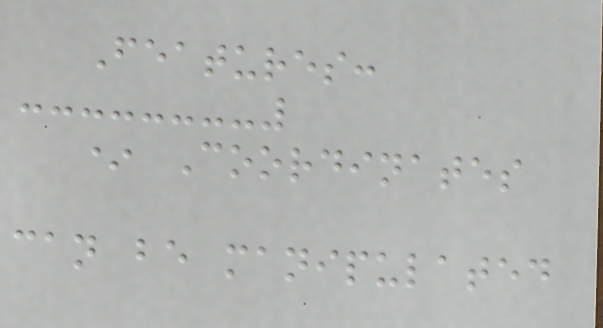Features:
* Coordinates
can be manipulated
